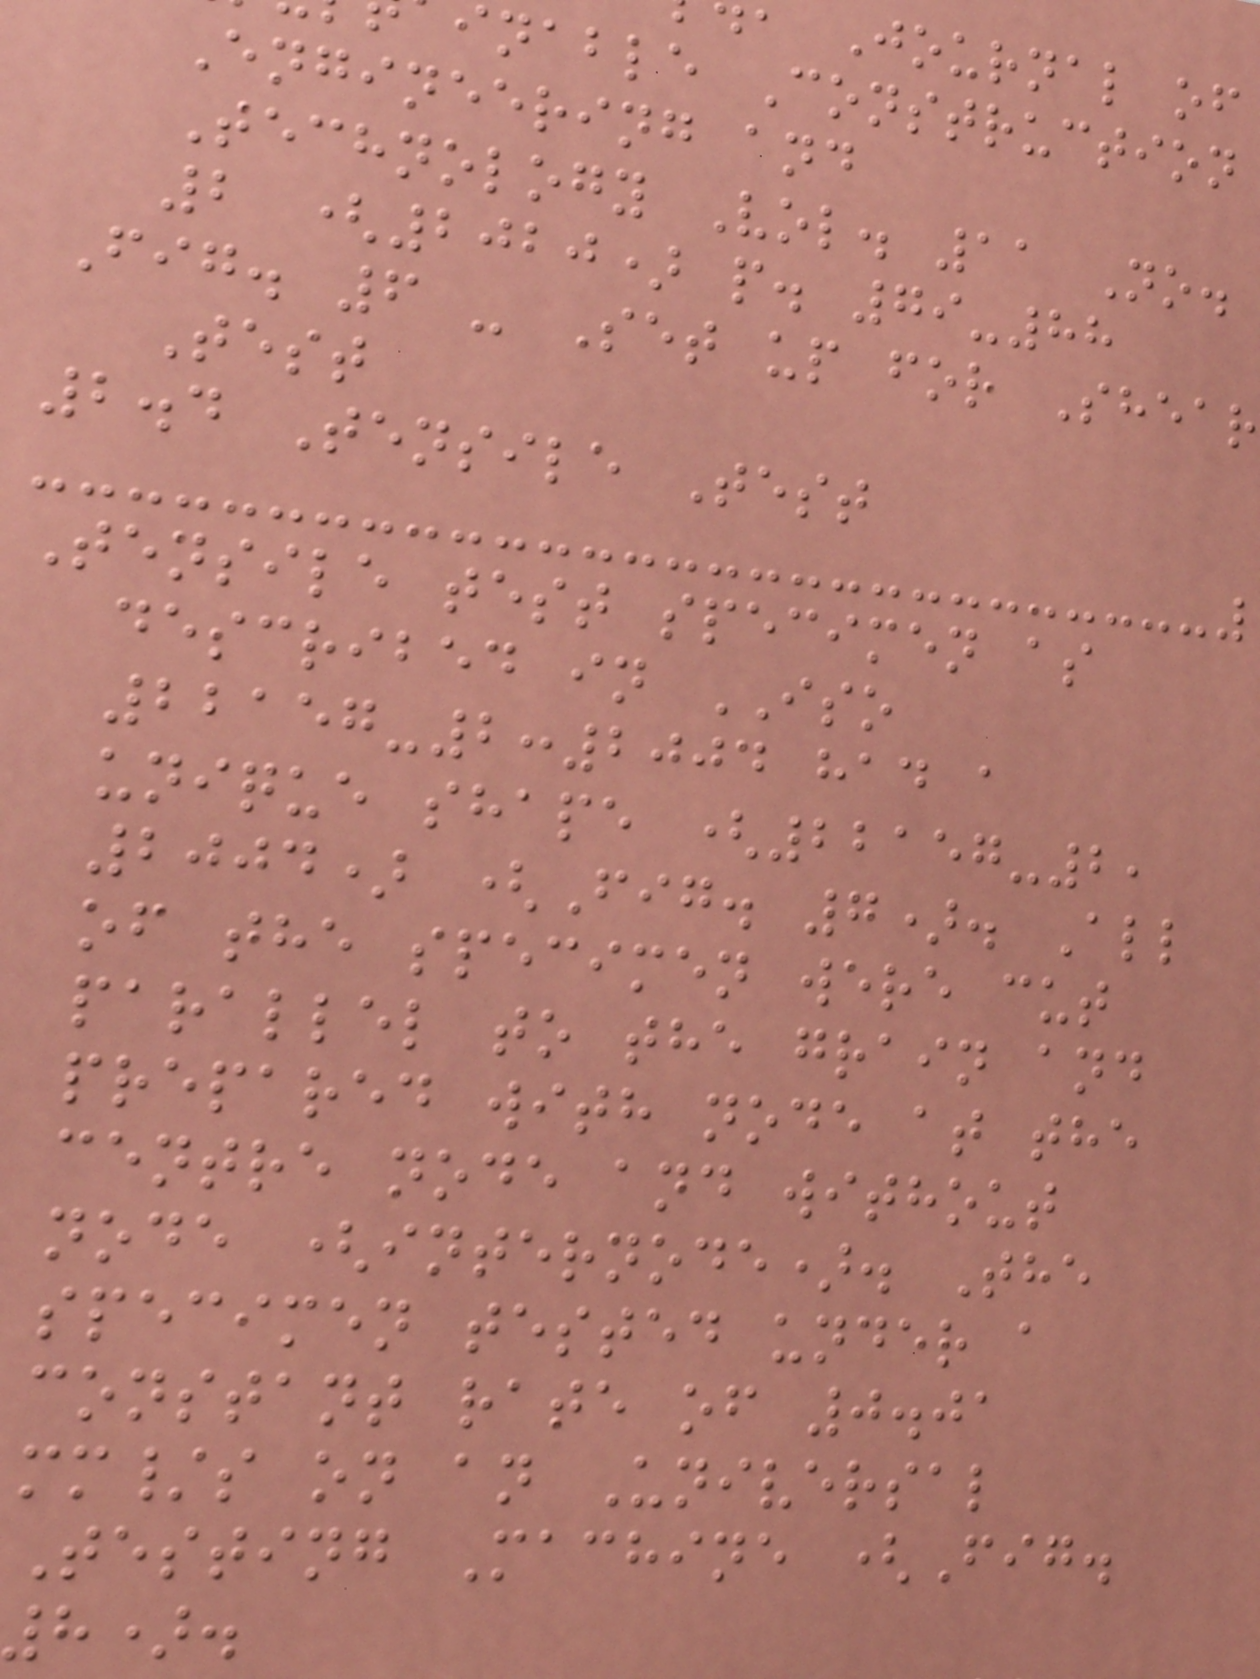Journal of
nable Construction
Engineering and
Technology Vol. 11 No.
2 (2020) p. 79-88
Fig. 6 - Set up for Shear
Test
2.4 Tensile Test
Tensile test specimen as
described in ISO
22157-2:2004 had a
unique shape (22157-2,
2004) (Fig. 7). All
of the specimen were cut
parallel to the grain and
prepared with node at the
centre node and without
node (internode). The
specimen tested under a
constant rate of 0.01
mm/s on an Universal
Testing Machine (Fig.
h).
